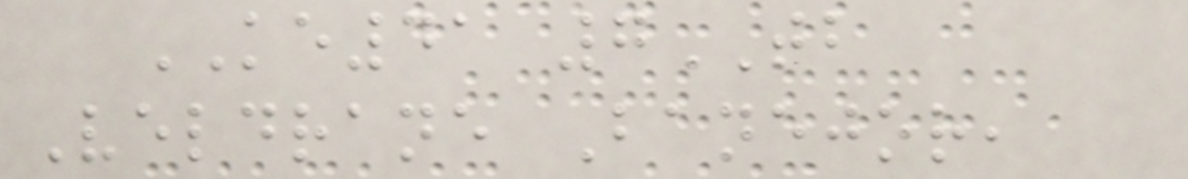KE41 7TB
Veldrane Banejor,
